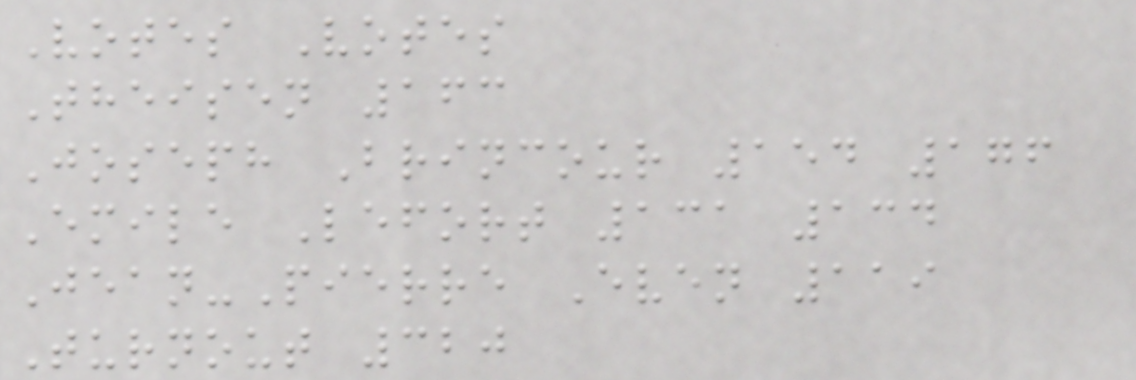Votes Votes
Theisen 163
Joseph Brincour 154 176
Emile Lefort 131 134
Jean-Pierre Even 119
Turnout 320
